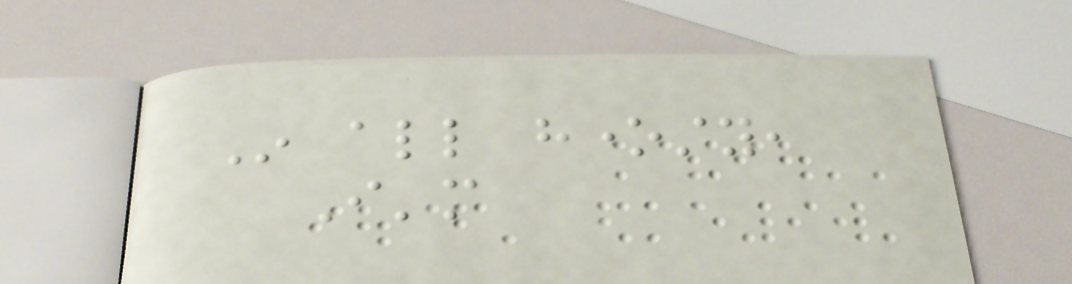In all honesty,
I'm
